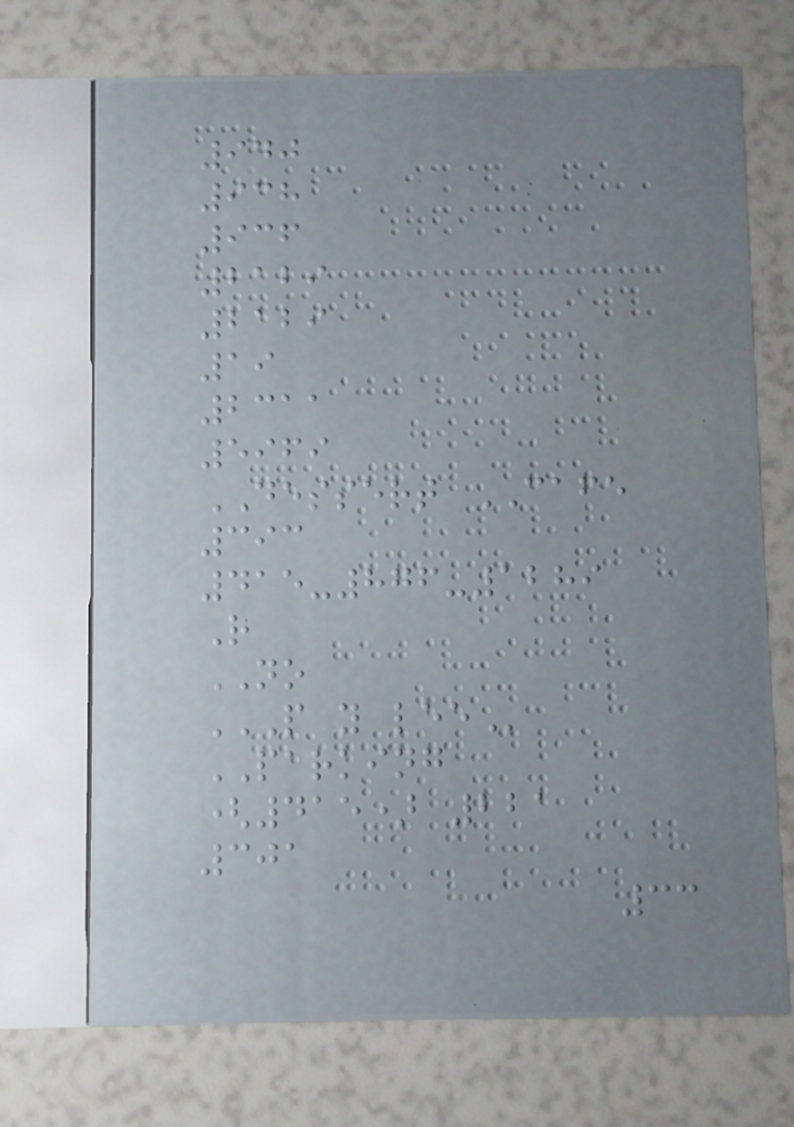940
938
936
2129
2129
19
2311
5969
DESSERT CAFE
393
415-876-1289
R
NO
P Y LEE
PARKING
(415) 221
301
33
